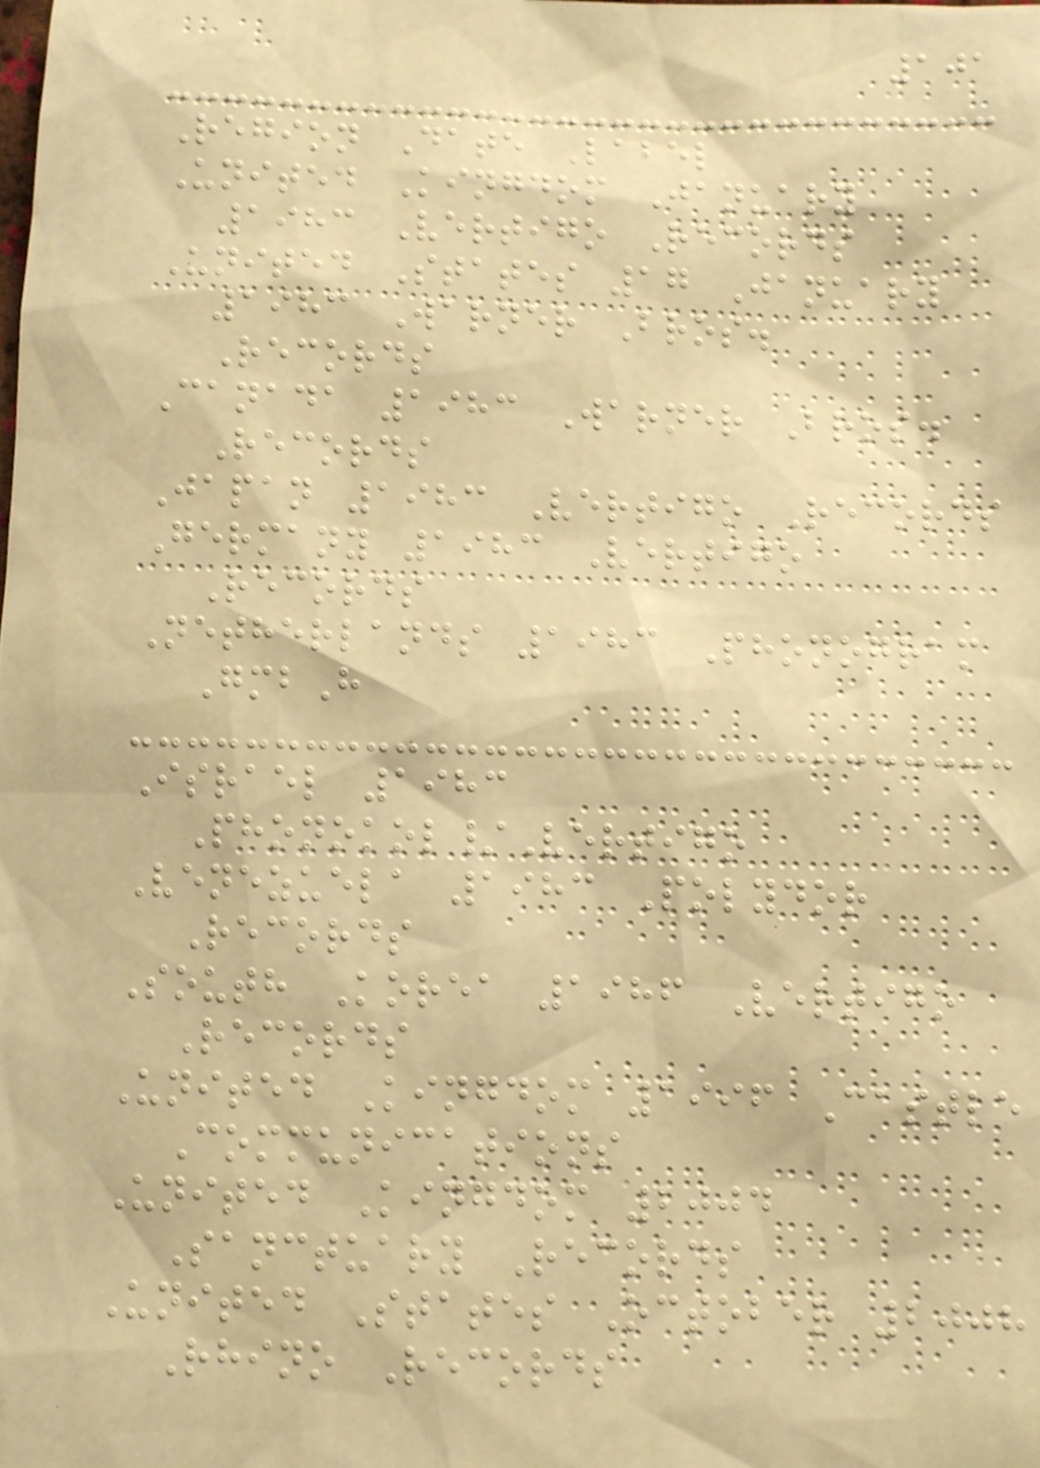101
Region Date Label
United Kingdom January
1983 Vertigo Records
United States 17 January
1983 Warner Bros.
Records
Canada 1983 Warner Bros.
Records
Japan 1983 Vertigo Records
Germany 1983 Vertigo
Records
Netherlands 1983 Phonogram
GmbH
Israel 1983
Phonokol/Vertigo
Venezuela 1983 Polydor
Records
South Korea 1986 Vertigo
Records
United Kingdom 1996 Castle
Communications
United Kingdom 2004
Sanctuary Records
United States October 2008
Rhino Records
